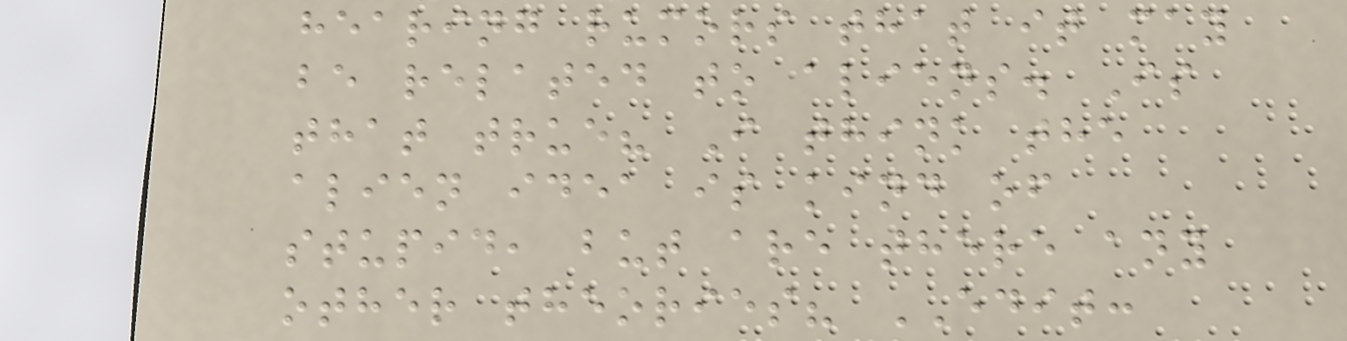hearing rumors that it may
be related to aliens. Is
that true? I think the
alien idea is kind of
stupid, but are there any
other theories? EDIT:
